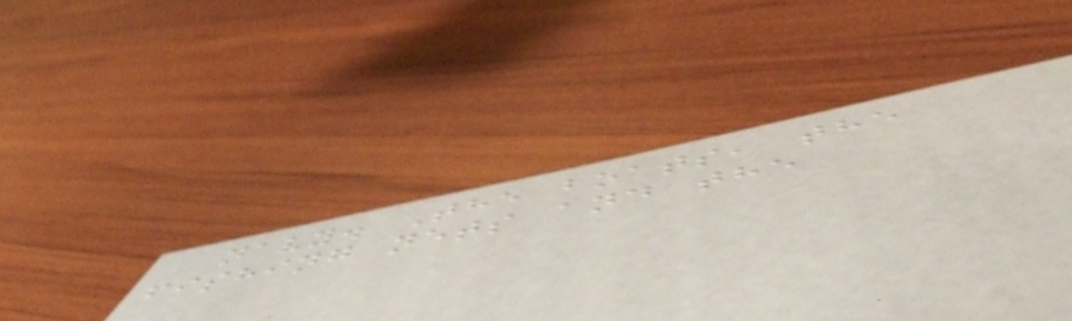navy. The boats, the
fishing nets and the
